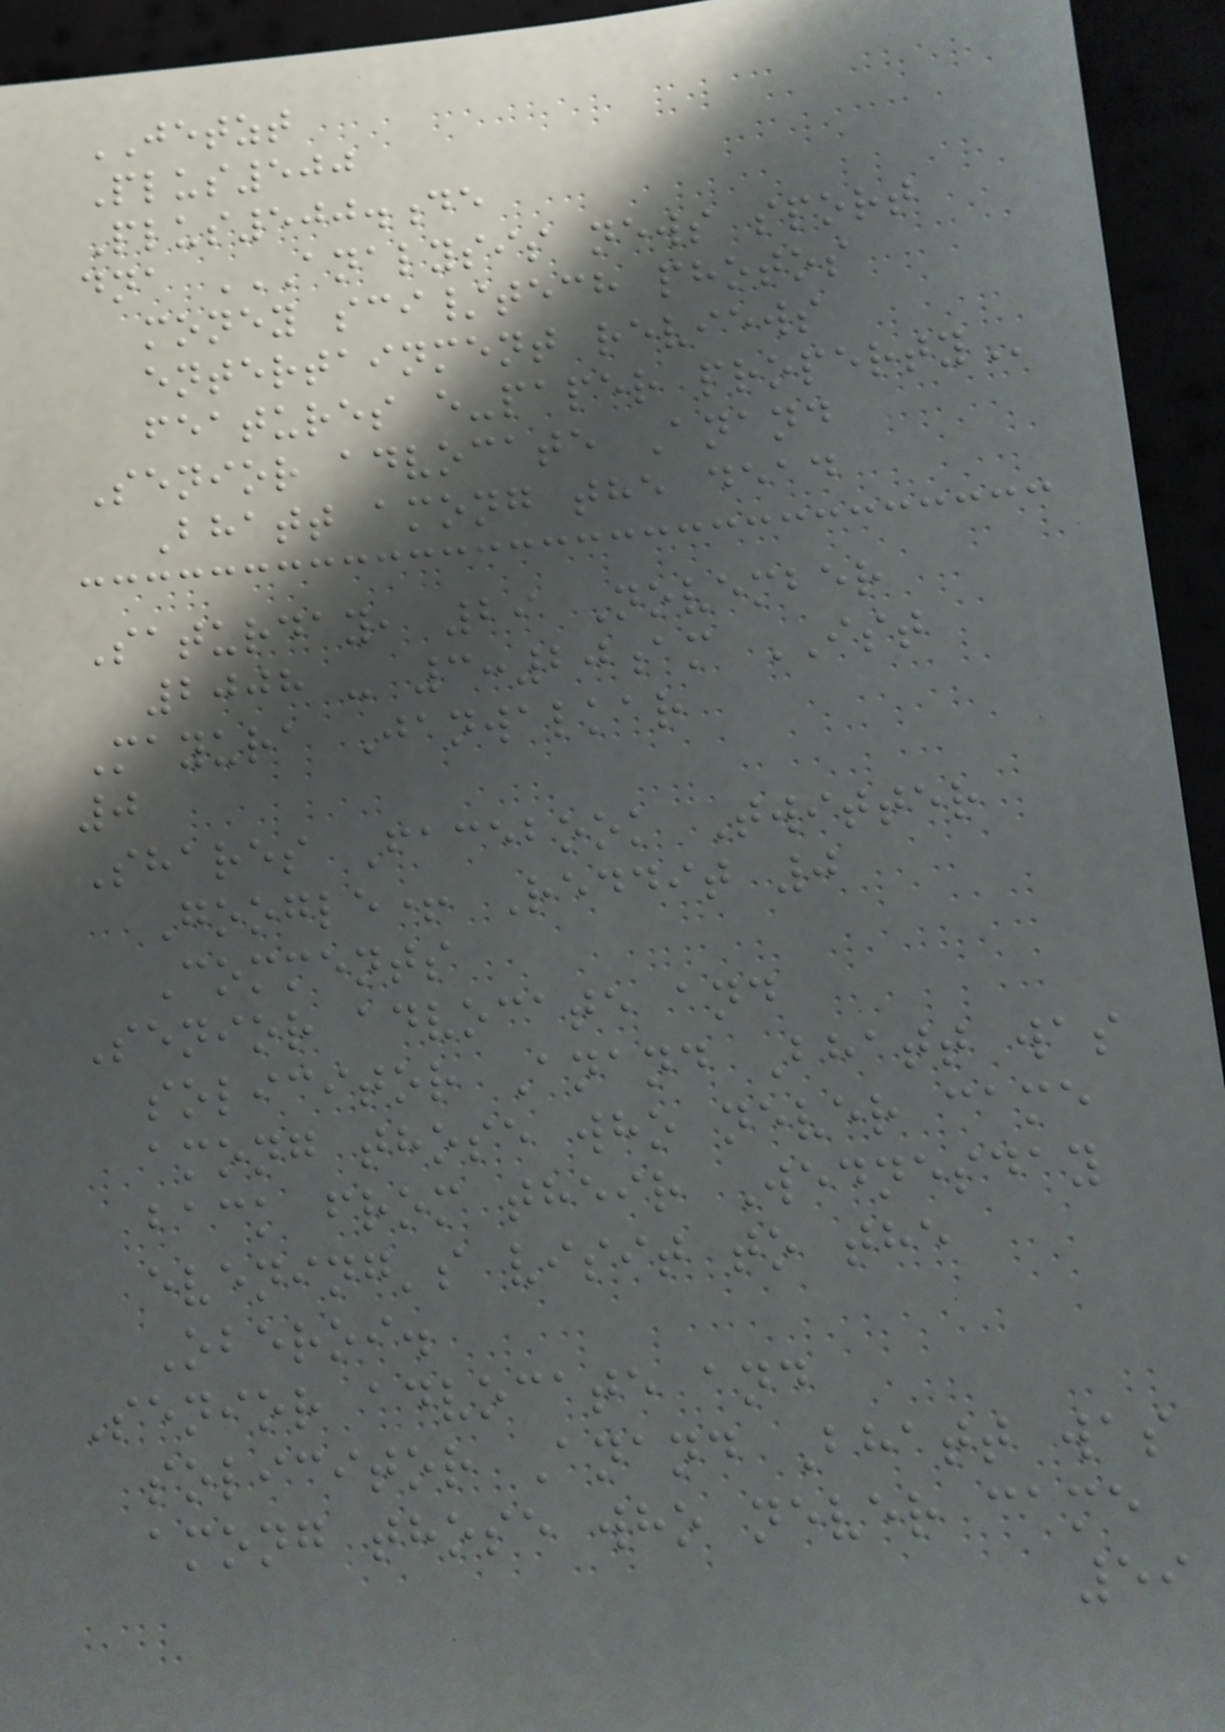JETZT
Plus500
Plus500.de
dna ANALYSIS NEWS SPORT
MONEY SCI/TECH PHOTOS
ENTERTAINMENT REVIEWS
FEATURES E-PAPER PROPERTY
Senior advocate Anand
Bhatt among the dead
Saturday, 29 November
2008 - 3:20am IST
Mayura Janwalkar
0
Shares Facebook Twitter
Google+ Reddit 0
Comments
Senior advocate and
solicitor Anand Bhatt was
among those who never came
back from their Wednesday
evening's visit to the
Oberoi.
Senior advocate and
solicitor Anand Bhatt was
among those who never came
59
